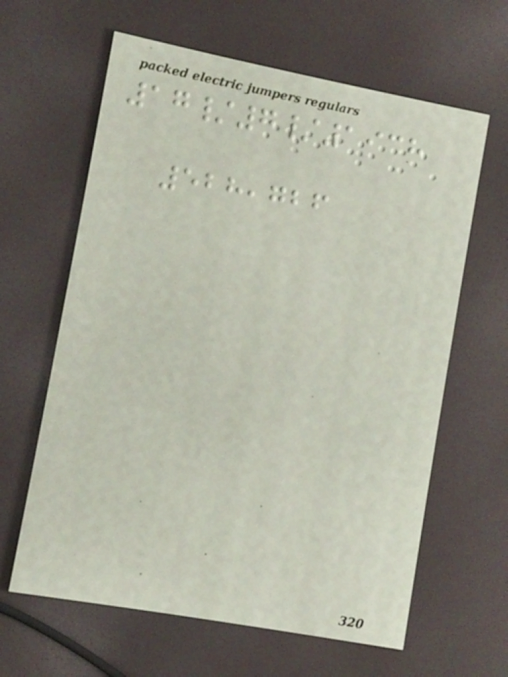17/7/1938
528,726
